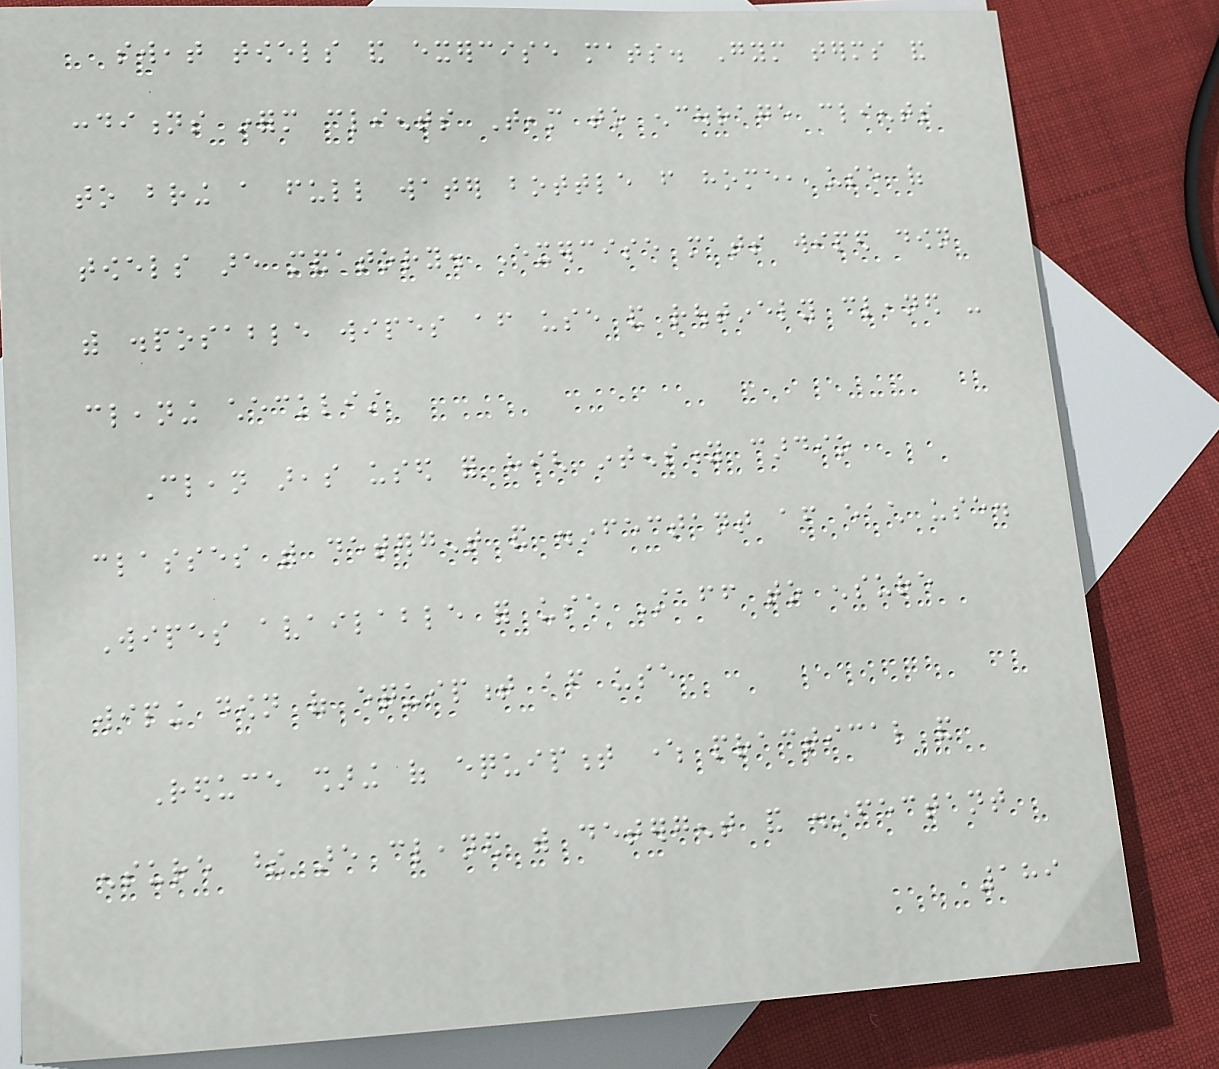sweat towels and exercise mats. Gym terms and
conditions inform clients Team to encourage clients
to bring a full water bottle from home, use of
towels are mandatory. Exercise mats wiped down
with disposable wipes after use and routinely cleaned -
cleaning checklist
Clean areas used for high intensity cardio
classes with detergent and disinfectant after each use.
Wipes available for use Staff to ensure
wiping down of equipment after use
Reduce sharing of equipment where practical and
ensure these are cleaned with detergent and disinfectant
189
